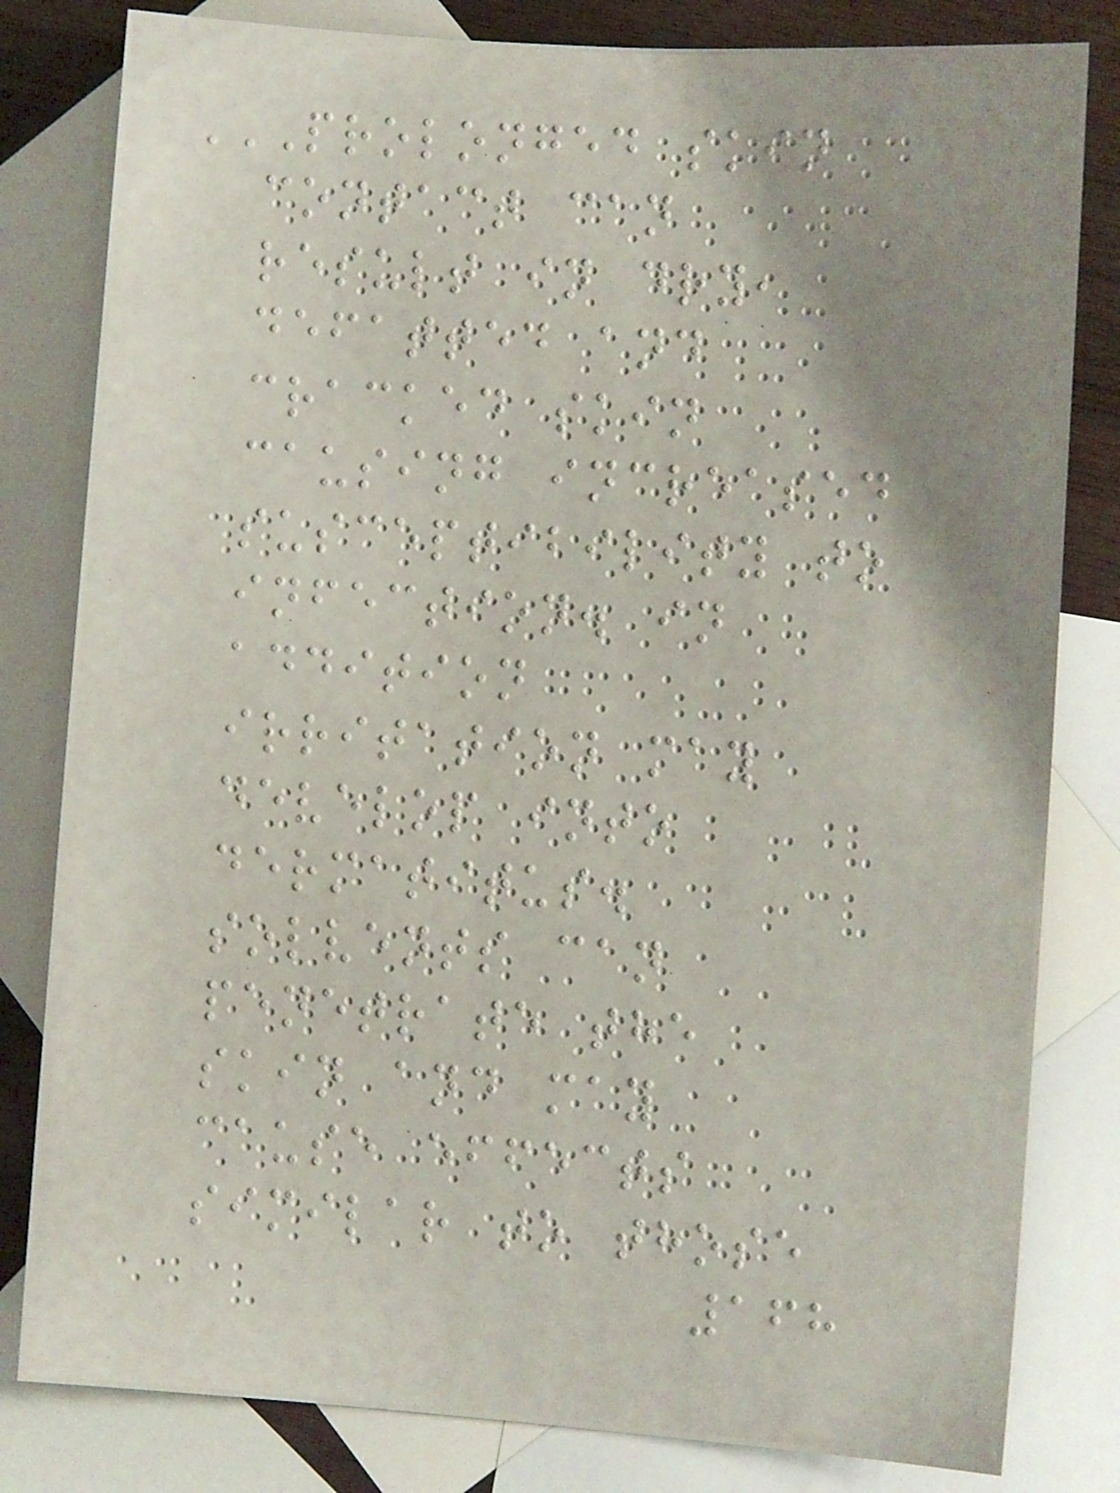PROLONGED SKIN
CONTACT CAN
RESULT IN DRY,
DEFATTED AND
CRACKED SKIN
CAUSING INCREASED
SUSCEPTIBILITY TO
INFECTION. IN
ADDITION
IRRITATION MAY
DEVELOP INTO
DERMATITUS.
SOLVENTS CAN
PENETRATE THE
SKIN AND MAY
CAUSE EFFECTS
SIMILAR TO THOSE
168
